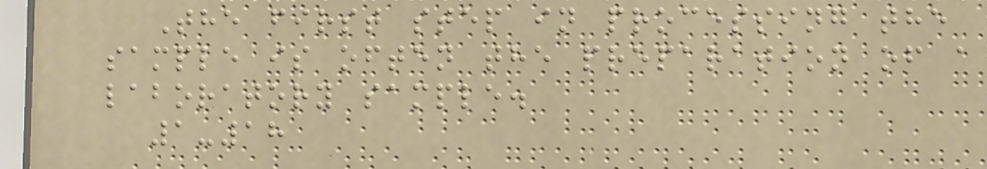The first step in processing the
sample is often the preparation of a
laboratory sample.
1-18
